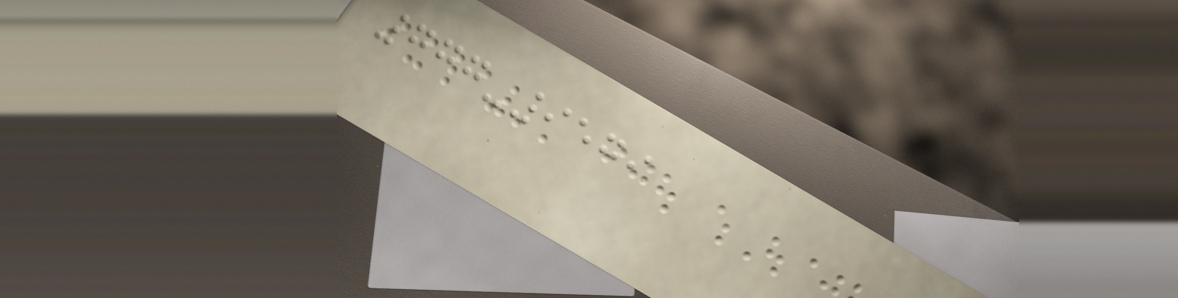777-9579
